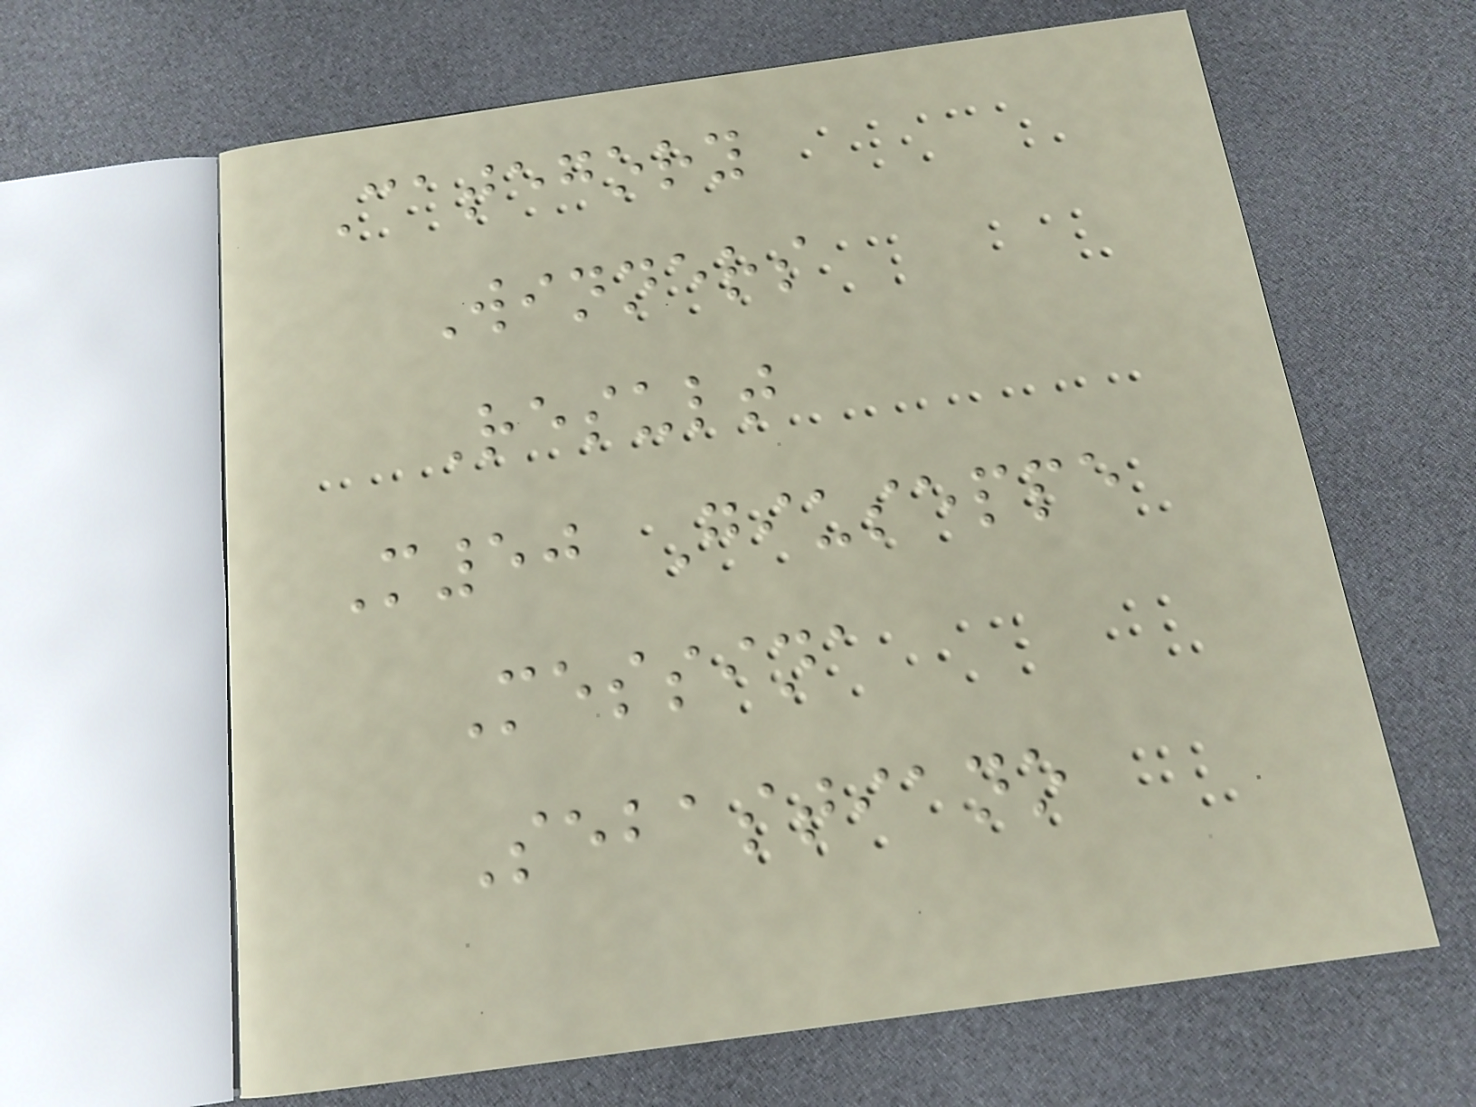Category
Winners
Result
M50 Giuseppe
Messina
Sebastiano
